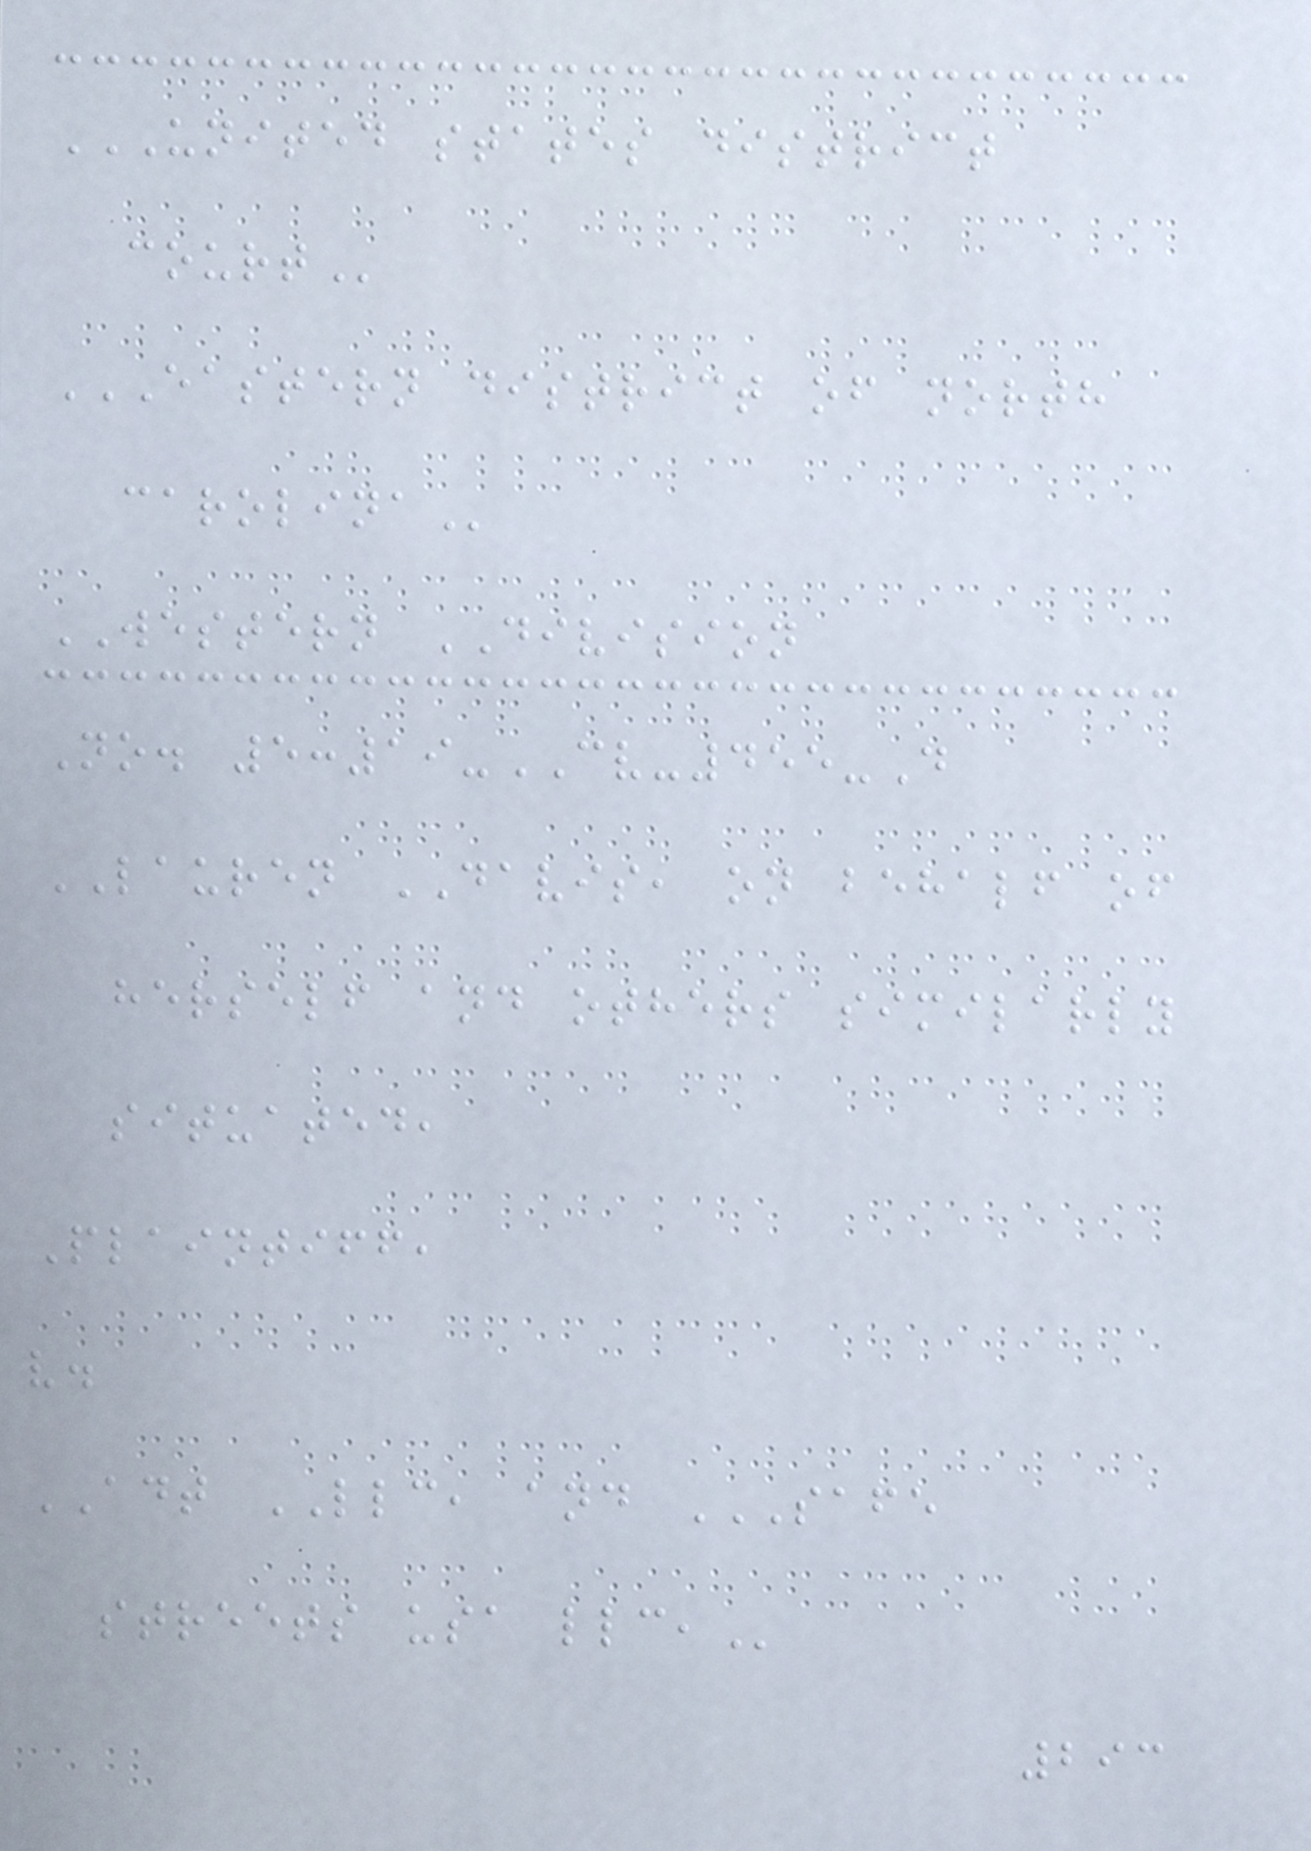UNITED STATES DISTRICT
COURT
EASTERN DISTRICT OF NORTH
CAROLINA
WESTERN DIVISION
No. 5:19-CV-455-D
LAUREN DAVIS, on behalf of
herself and others similarly
situated,
Plaintiff,
v.
ADT LLC, and SAFE
STREETS USA LLC,
293
